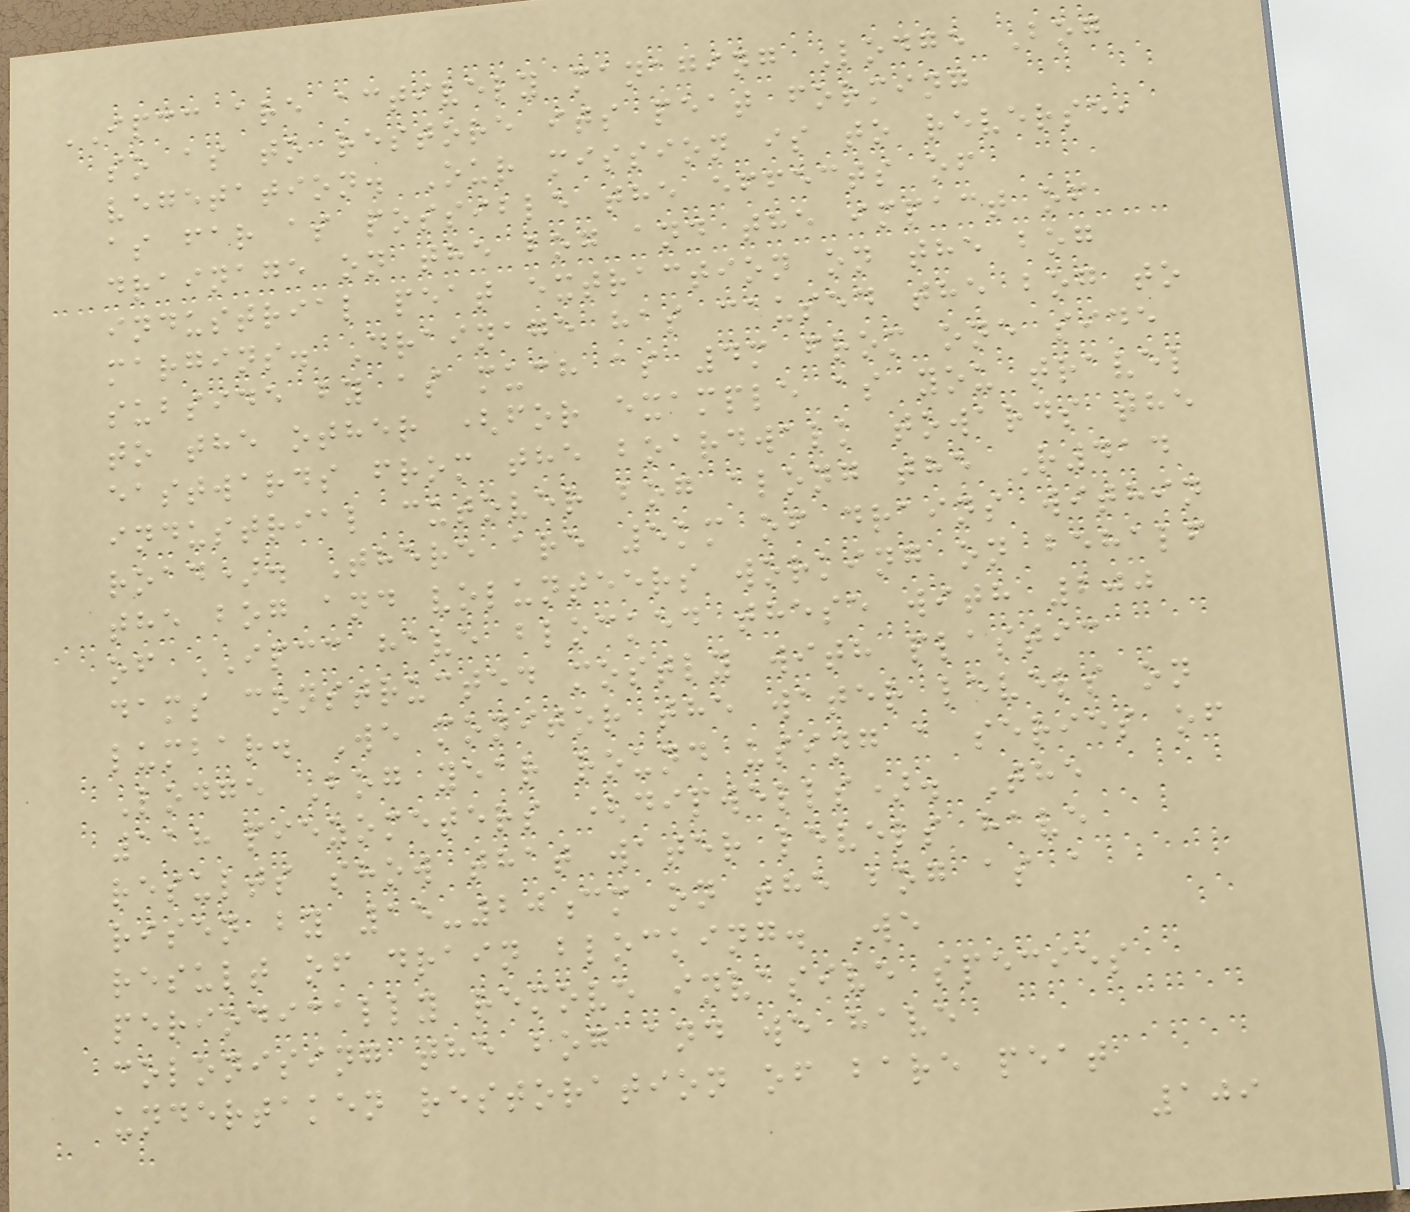IPCC are actively managing Lodge Bog
so as to restore its peat forming
vegetation. Our mission is to reverse,
as far as possible the effects of
drainage on the bog and the impact of
industrial peat extraction on the bog
margins. Drainage has caused the bog to
subside by as much as 4m from one side
to the other (for example as you travel
eastwards from the boardwalk towards the
industrial cutover bog along the R414
road). There are 5km of drains within
the bog and volunteers working on behalf
of IPCC have blocked these with 200
dams constructed mostly with plastic
lumbar. We monitor the water levels on
Lodge Bog year round using a series of
118 piezometers (dipwells). The
results show that water levels have
risen by 15-20cm on the bog as a
result of drain blocking. We
periodically remove invasive species
colonising the bog and we have
undertaken restoration of bare peat
109
